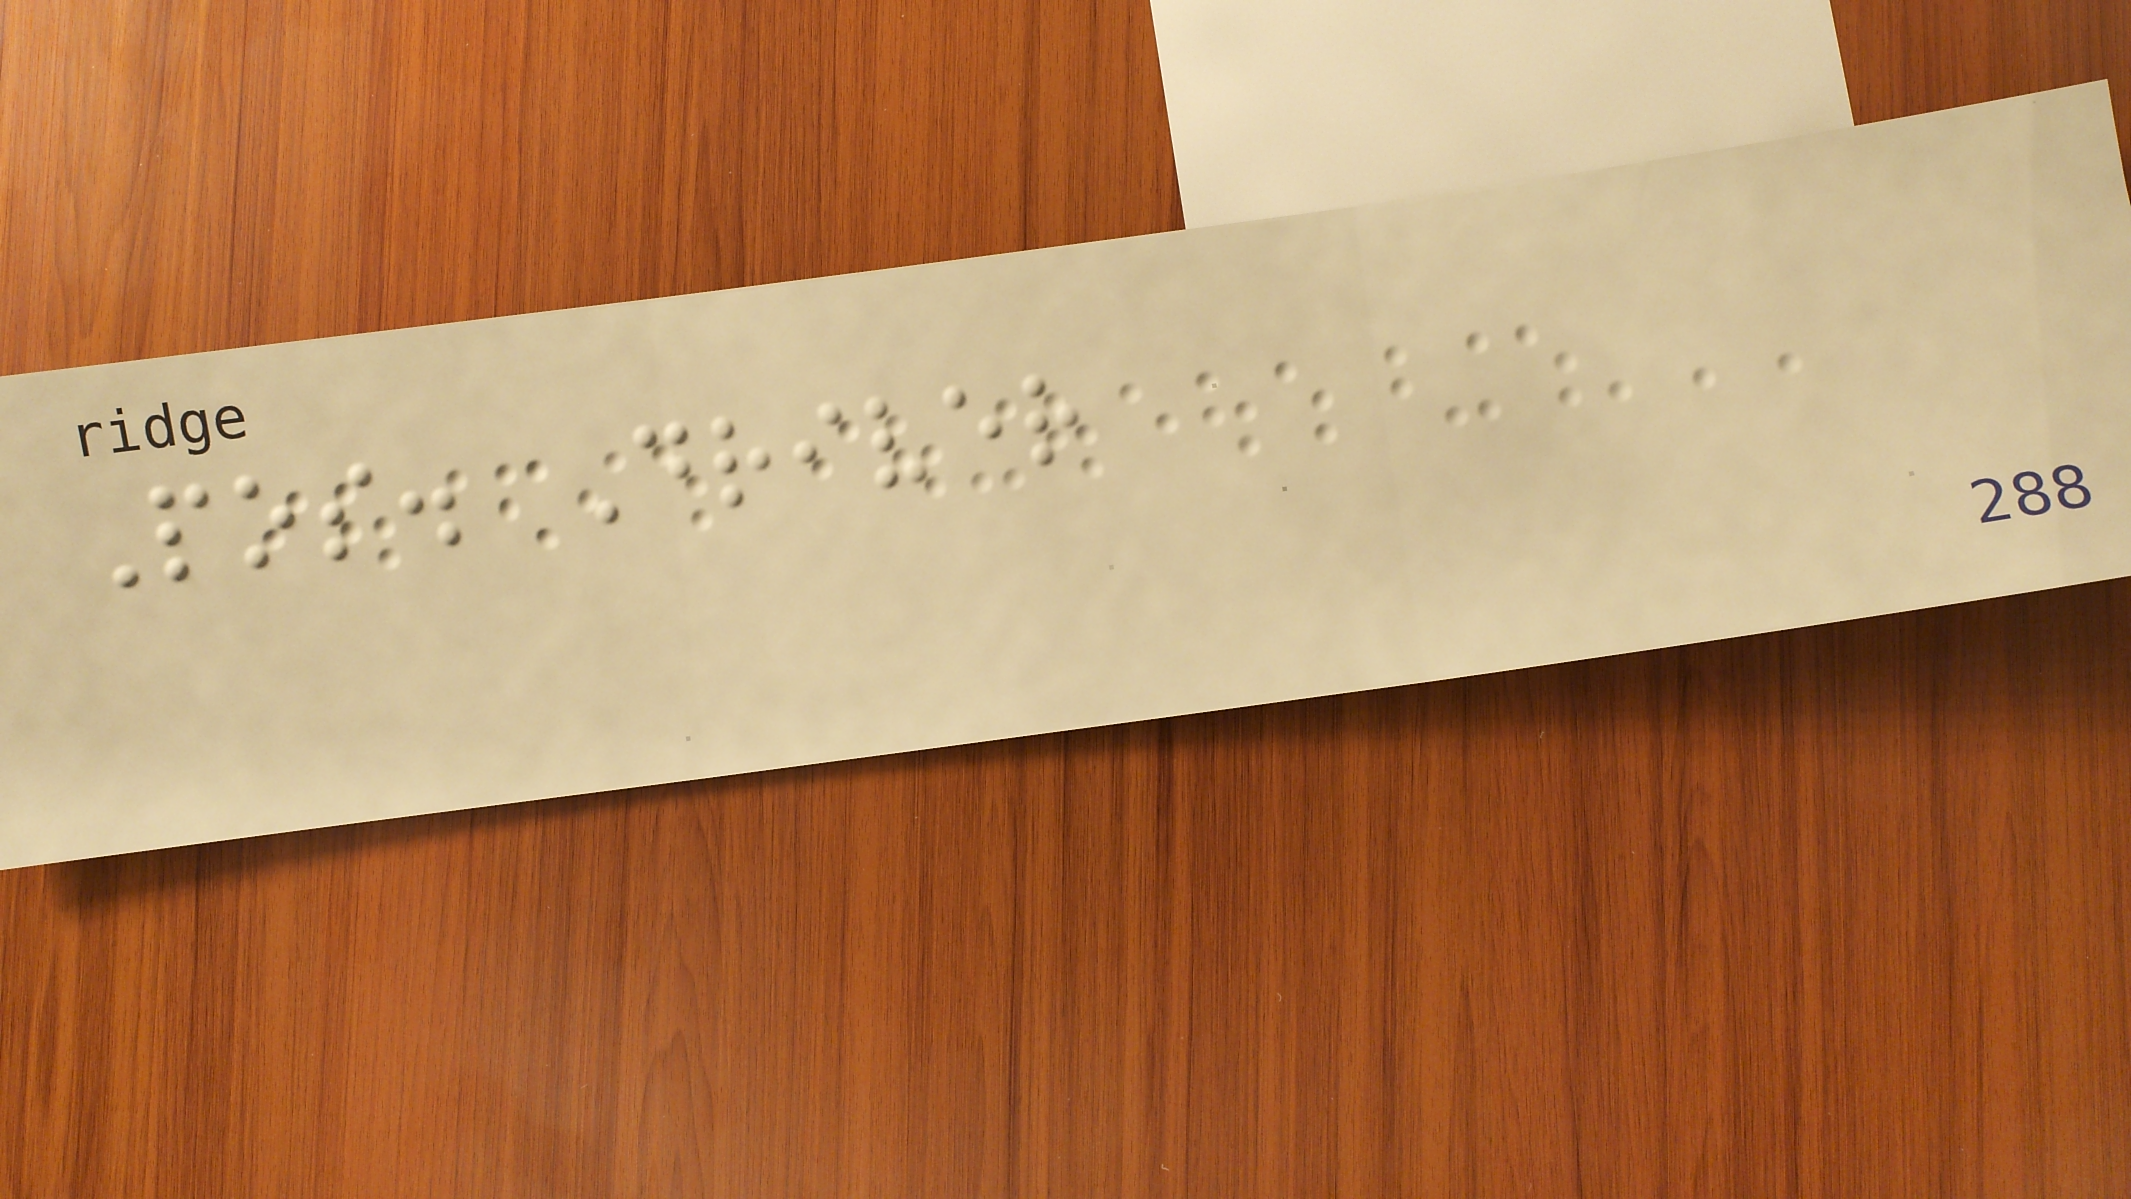Pos. Driver
